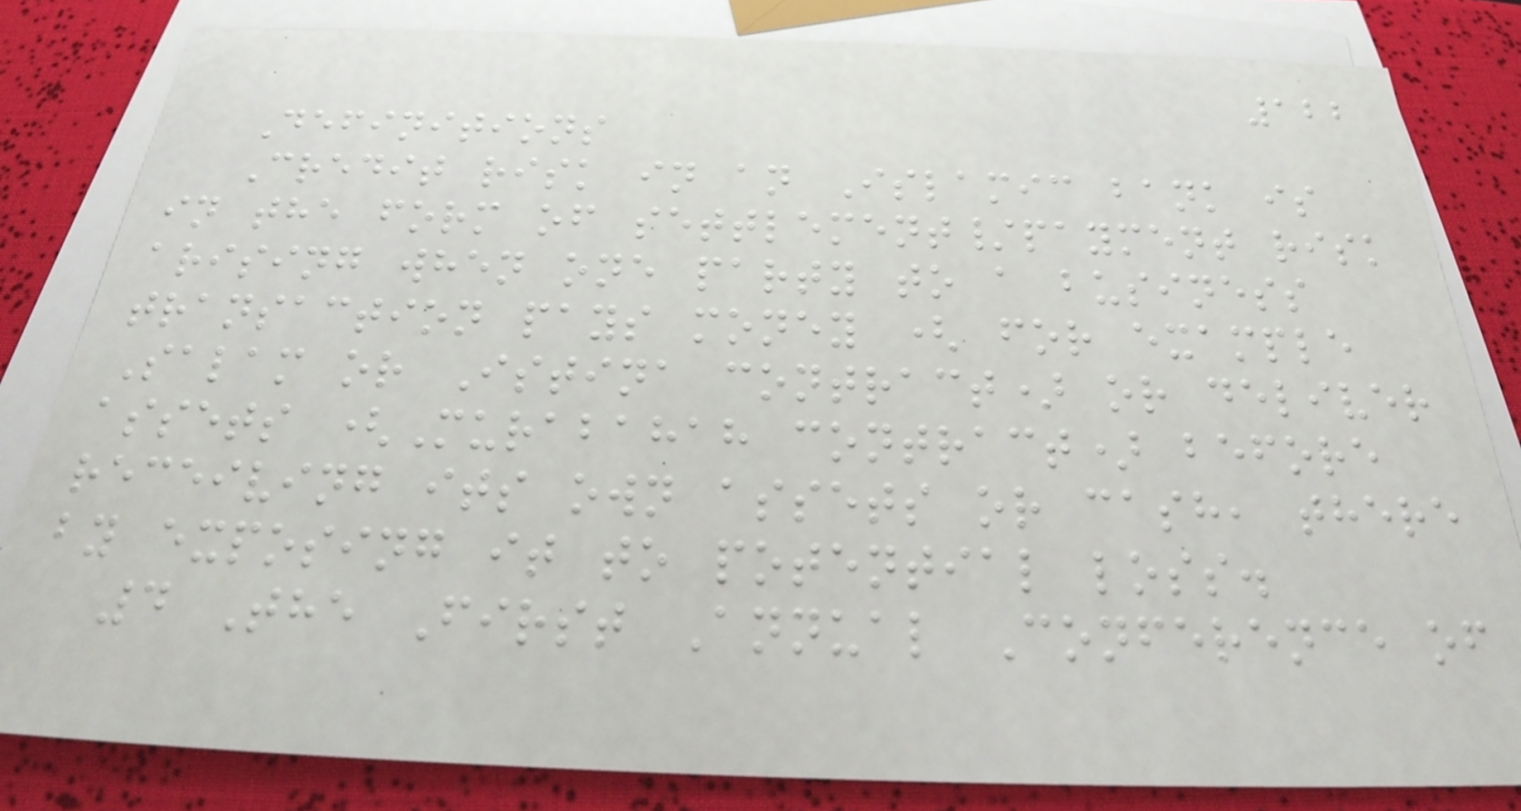122
Definitions
Credit risk in an Islamic bank is
in the form of settlement/payment risk
arising when one party to a business
transaction pays money ( for example
Salam or Istina contract) or deliver
assets (Murabahah contract) before
receiving its own assets or cash, there
by exposing it to potential loss.
4 The First Annual Conference of
